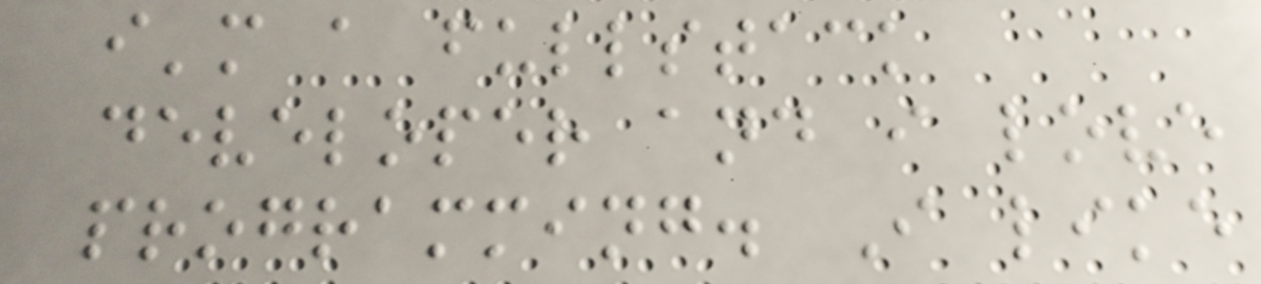i'm a fullstack
developer and i love
programming. I like
